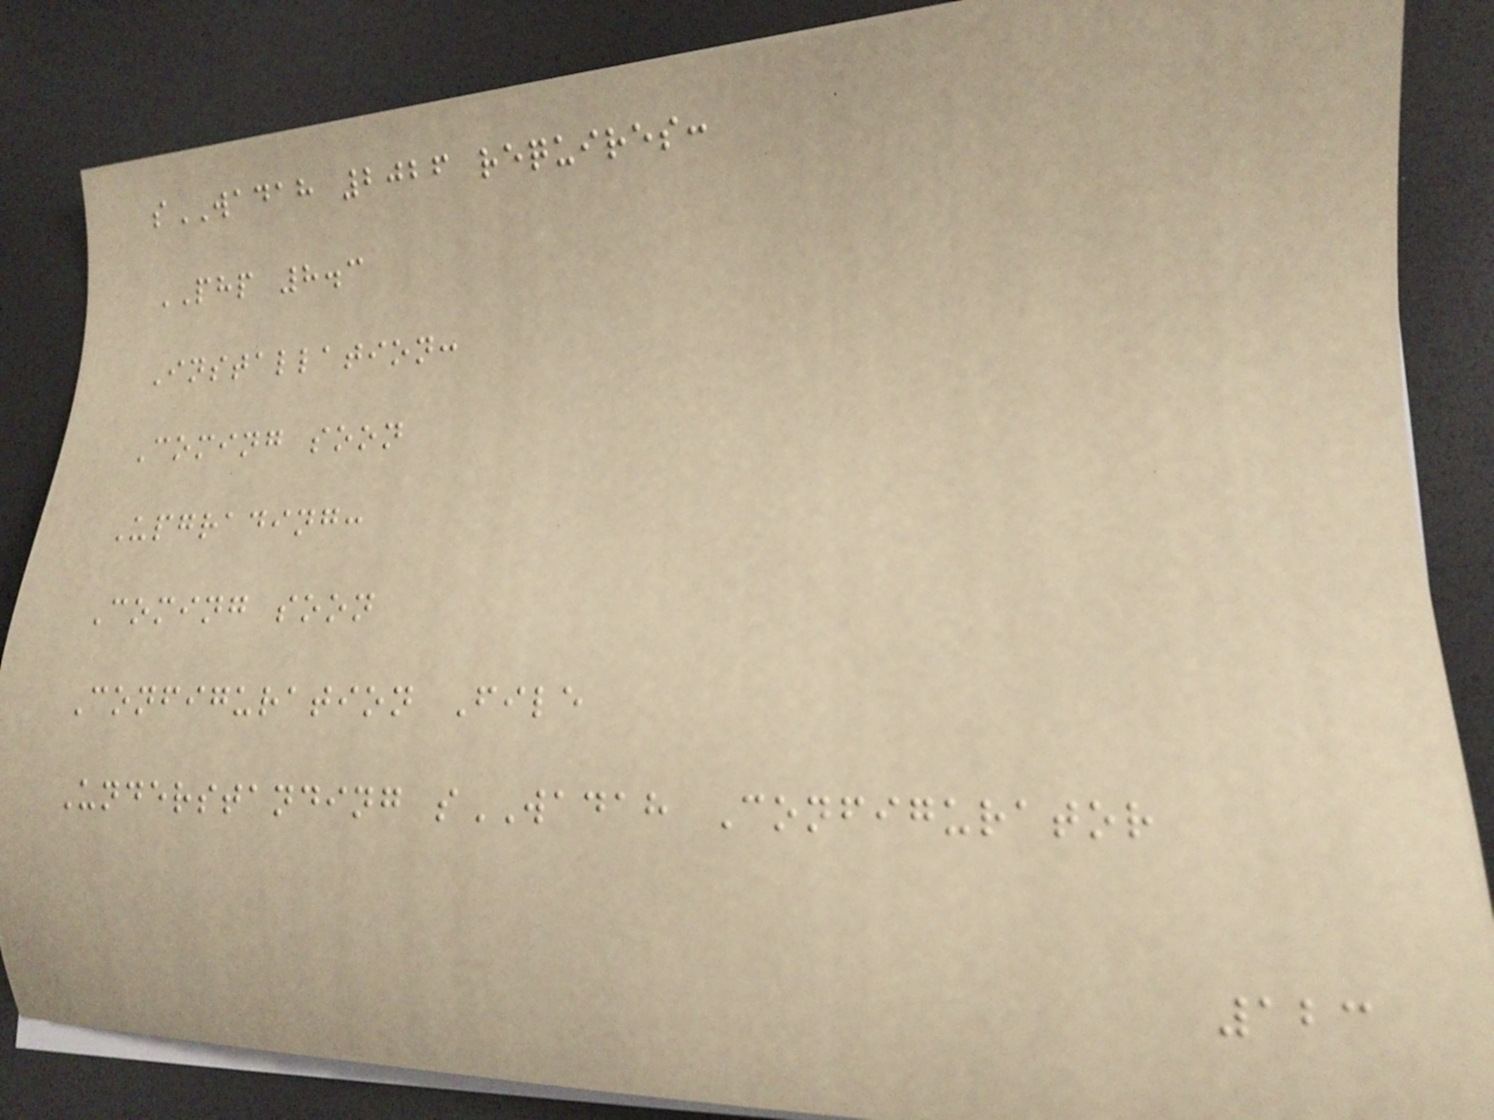sWADAH 2026 requires:
PHP 8.3
Installation:
Coming soon
Upgrading:
Coming soon
Configuration File
Understanding sWADAH Configurator
123
